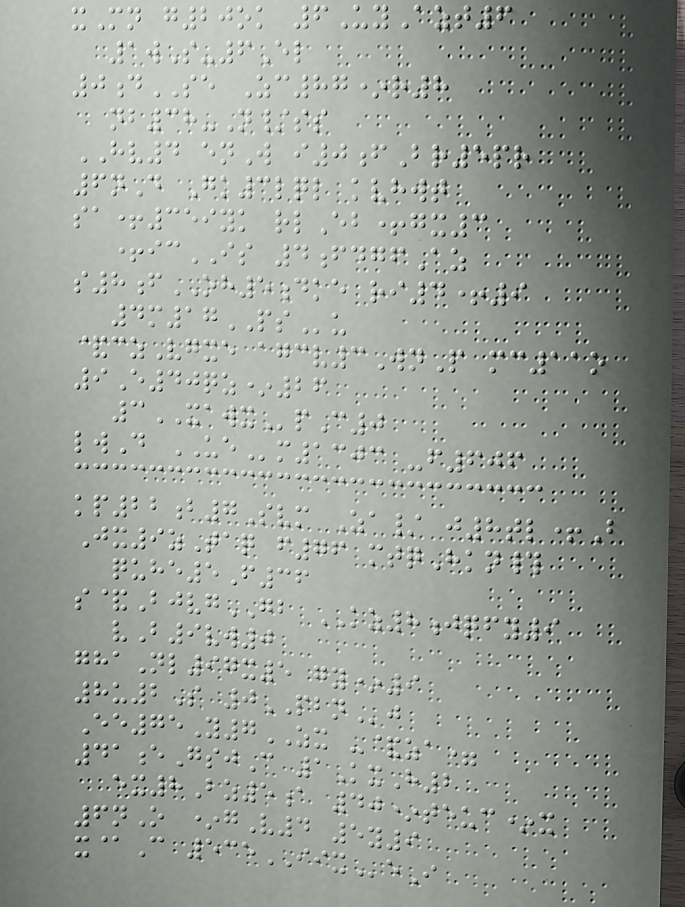xMn g20ok 6UyAzt6
1wS-6El
0dSE Zc87*r8
nb38-N/ss
HV4 enW i0fBr5pr
6nD Gk3lql kvhwt
sa+359yk rlEb+gx3
+icIS 4fdgfAz
s8fOH5dke ri4+9
4m17PSu
&czVgxe agcv3WnP mc11o
9E40qz*26
3XAWXpC0
lwD UEm1303 -f606
kp22b7Svm Za/ j8tl+B
Jx9zTaq f76 mtqHkn#
quhe5F36
s&BjvgGB KZ8jqfy9
vB9vw0
ghaNl97x5 gy*9
8u2S 0PBNj
Ee75Y7ZX -&za=
41eGsjC 1KxH2
ex8Bz5a 40*teuc*x
6nO *gV4 5y9
x@C 535IIXeI
